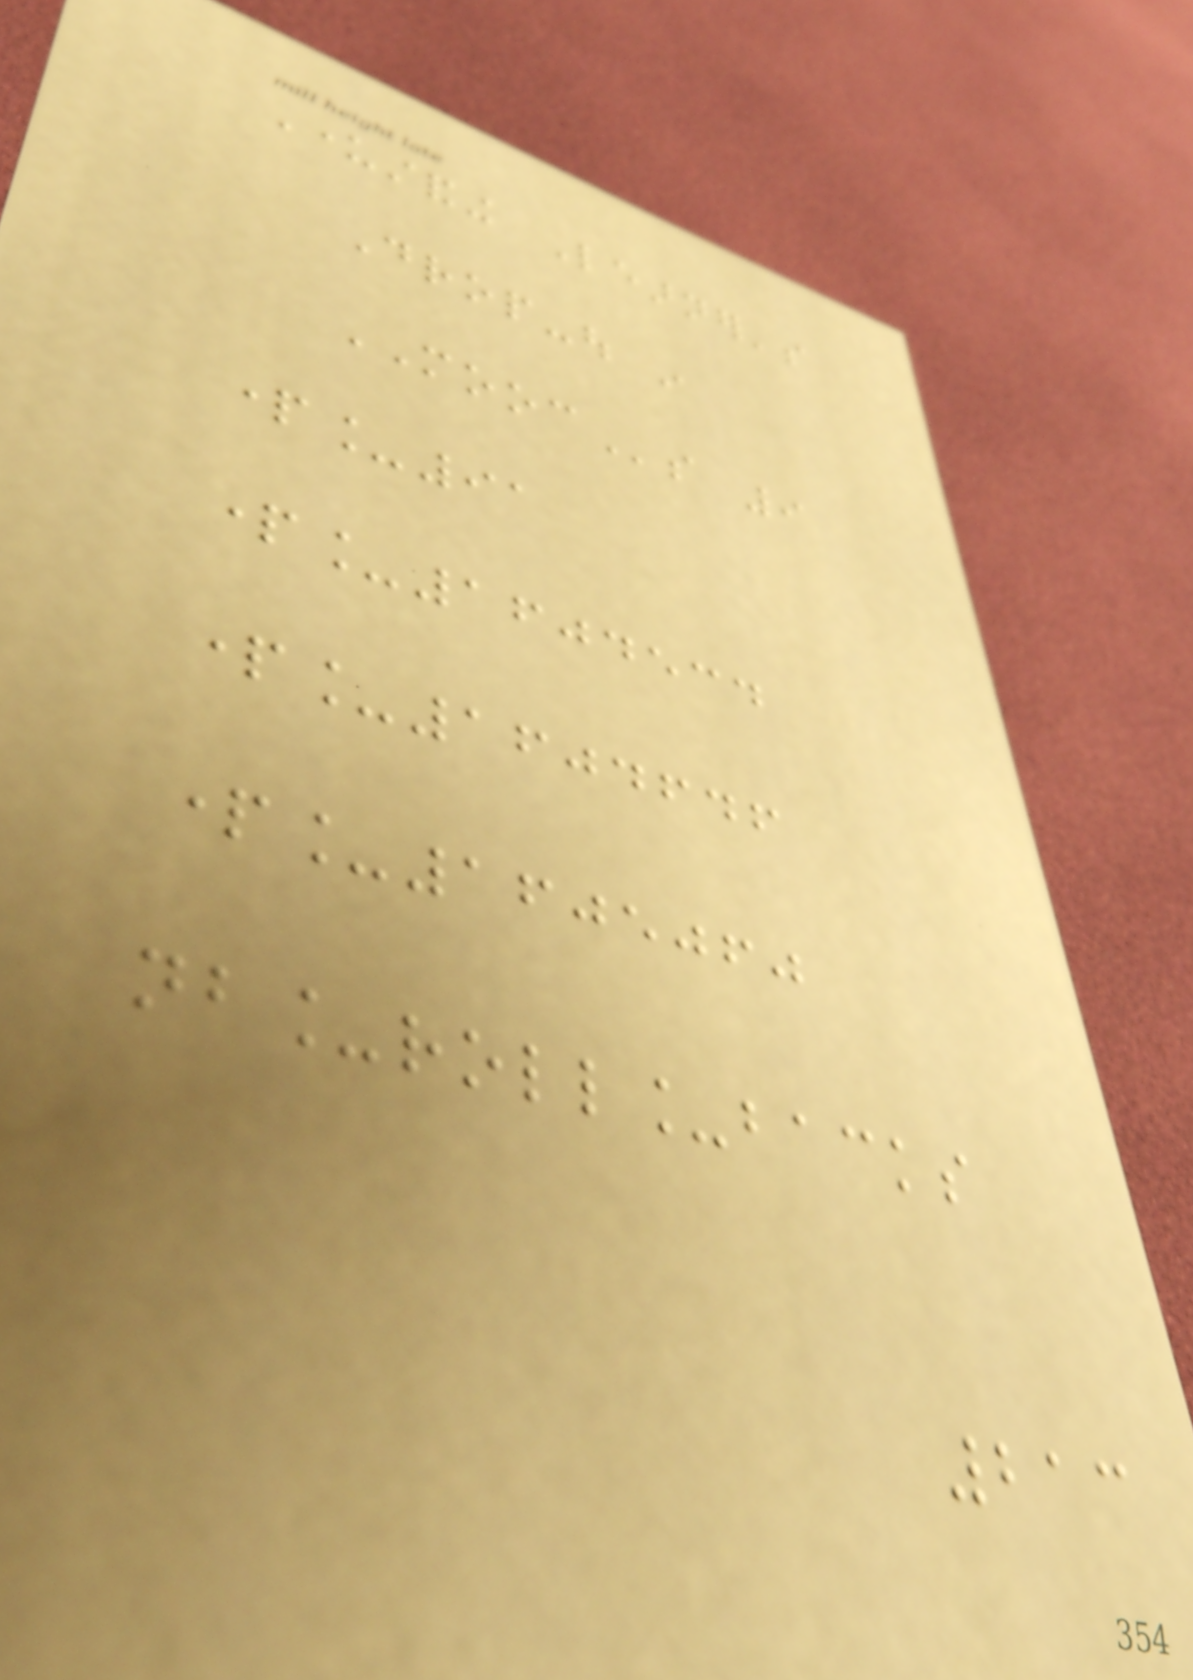Understanding Learner's
Drop-out in
MOOCs 9
part_91
part_1604534
part_1604646
part_1605060
nb_roll_backs
213
